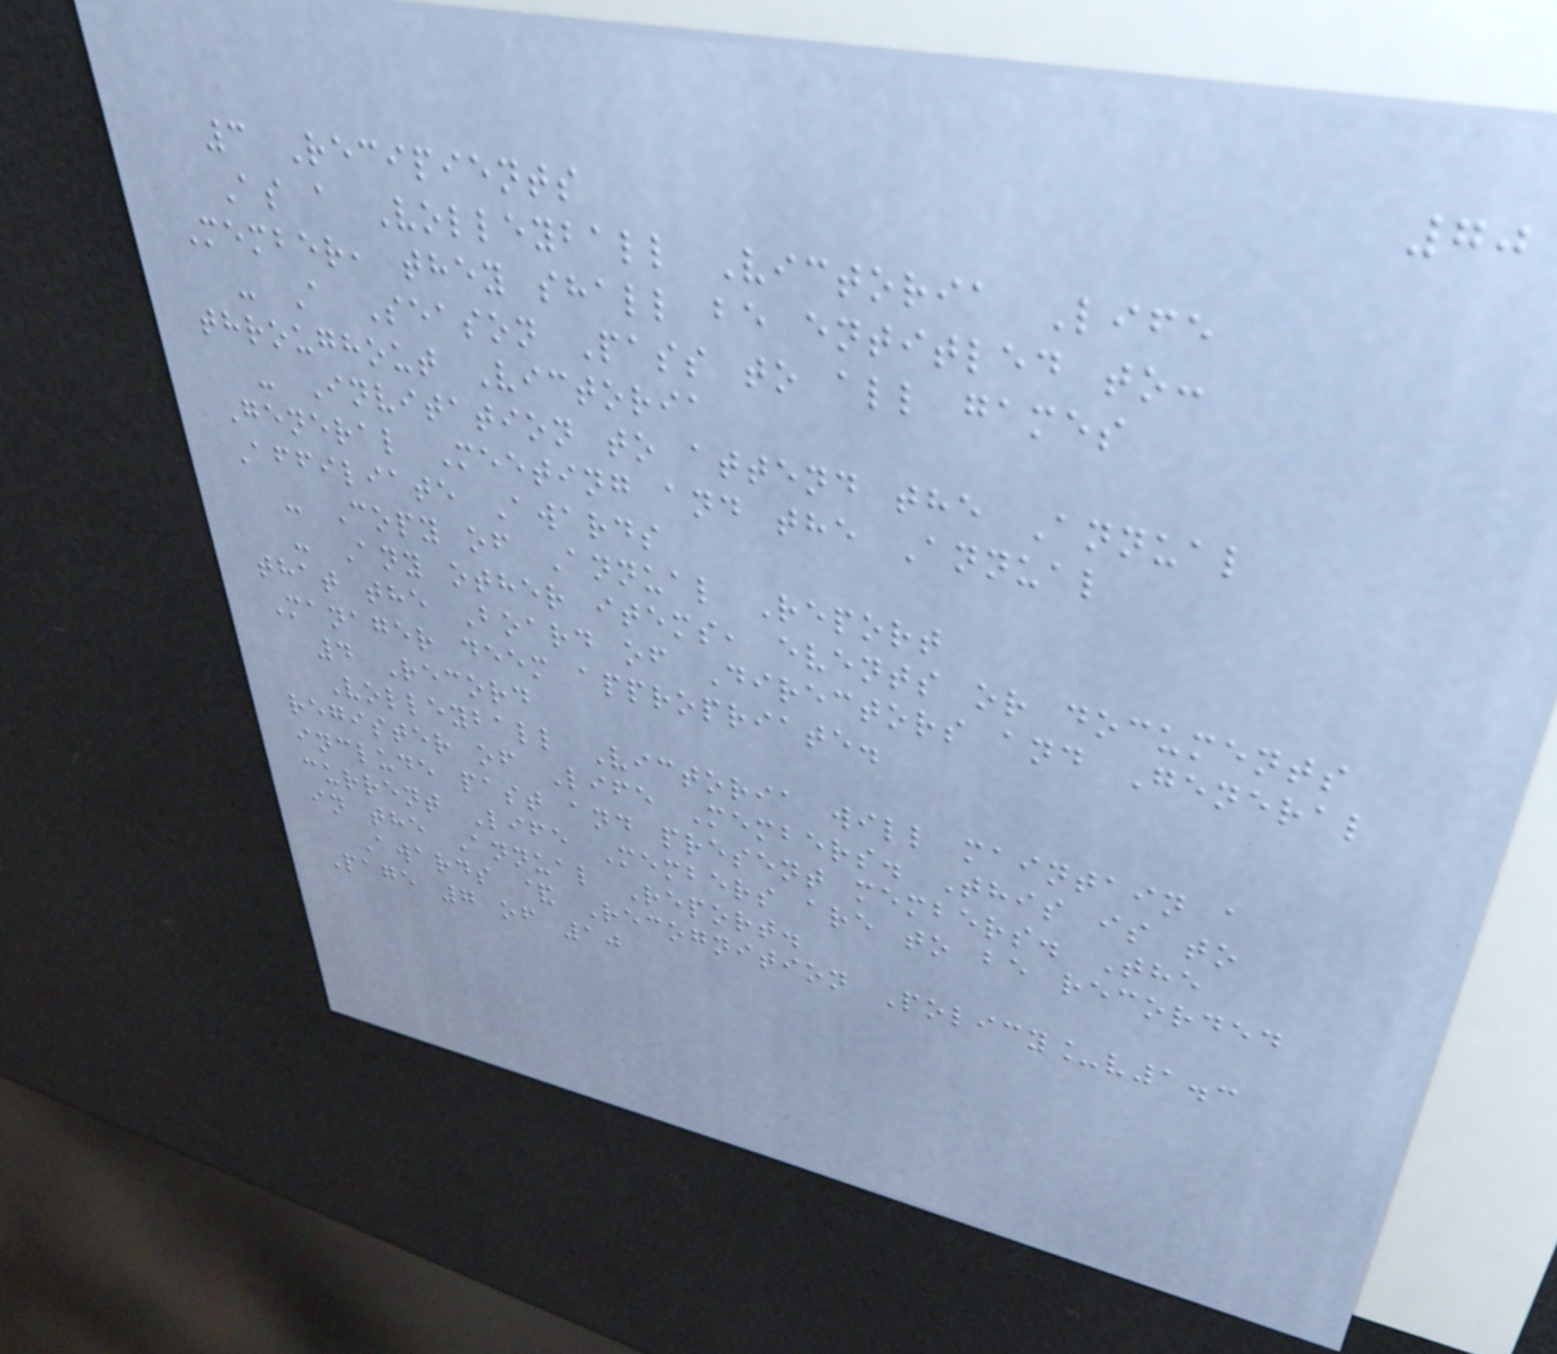70
3 Recipients
As a Volleyball Victoria Life
Member, they shall be entitled to:
- A Season Pass to all games
throughout Victoria
- Invitation to attend the Annual
General Meeting and the Annual
Affiliate Awards
- Copy of Annual Report
- Any other items, events or documents
that the Board of Directors and General
Manager deem appropriate.
4 Record
Volleyball Victoria will maintain a
register of Life Members. This is to
include past and present members. The
current Life Members are to be recorded
in the Annual Report.
Awards & Recognition Policy_v1.3
Page 7 of 10
